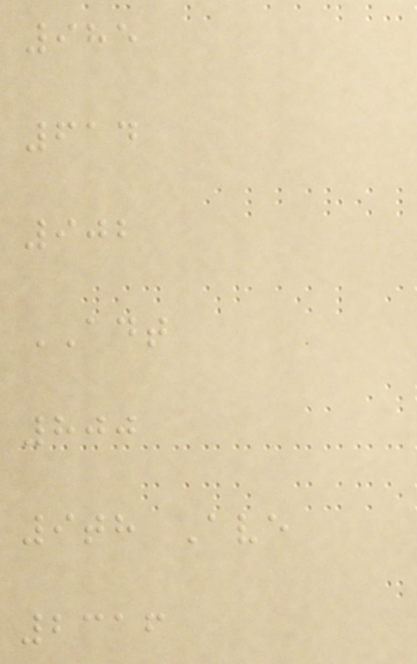985
614
902
ADT
800
9th Ave
2316
